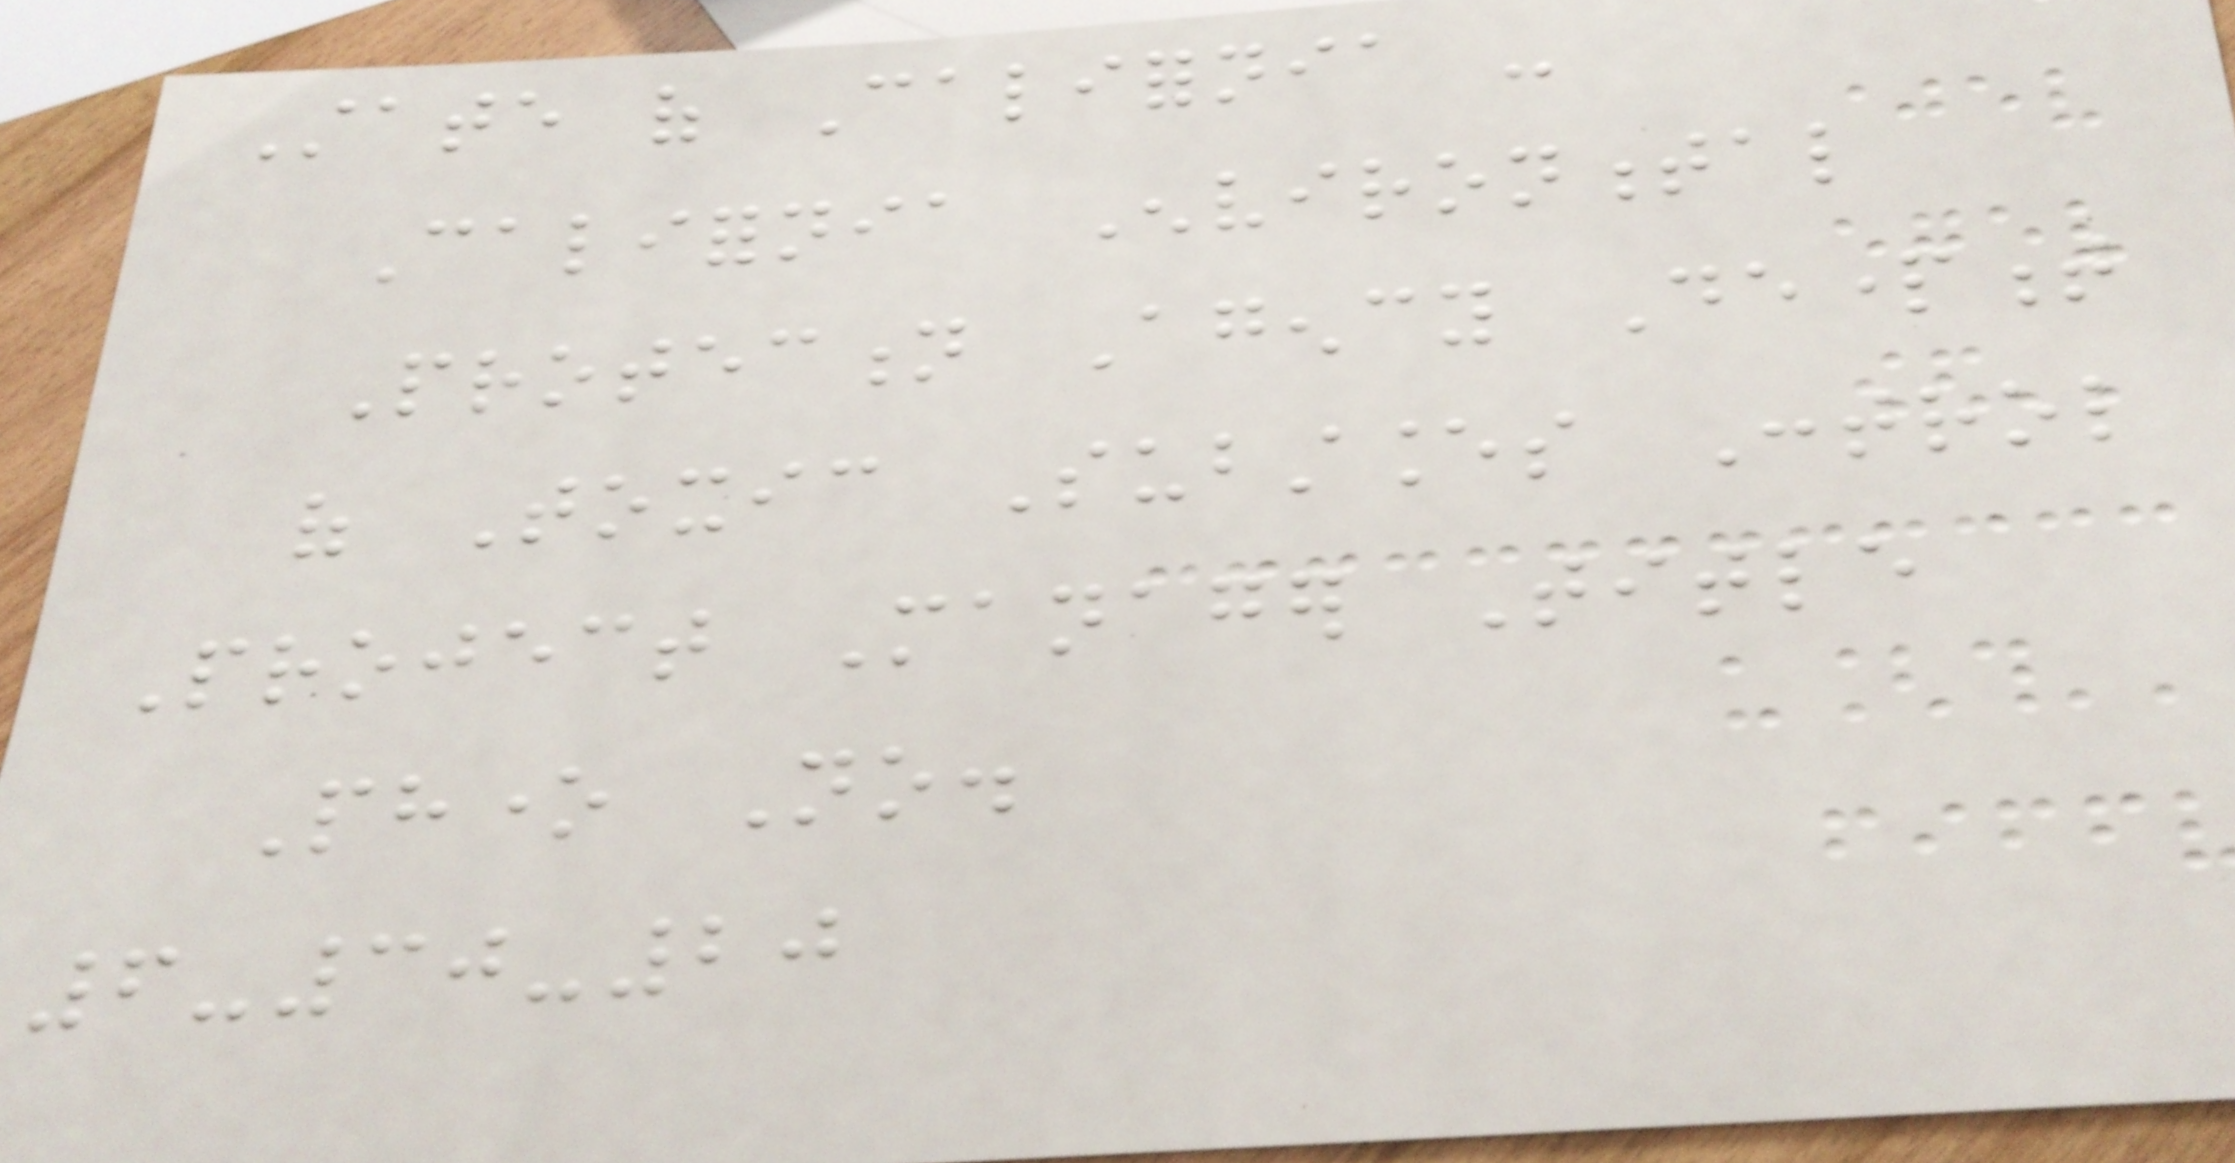State of California -
California Environmental
Protection Agency Department
of Toxic Substances Control
Project Manager Title
Phone No.
6-30-20
